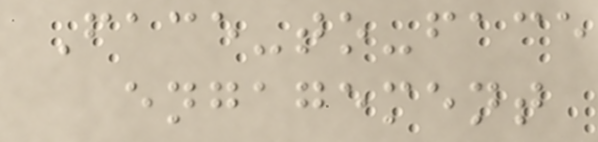Face-to-face
engagement
